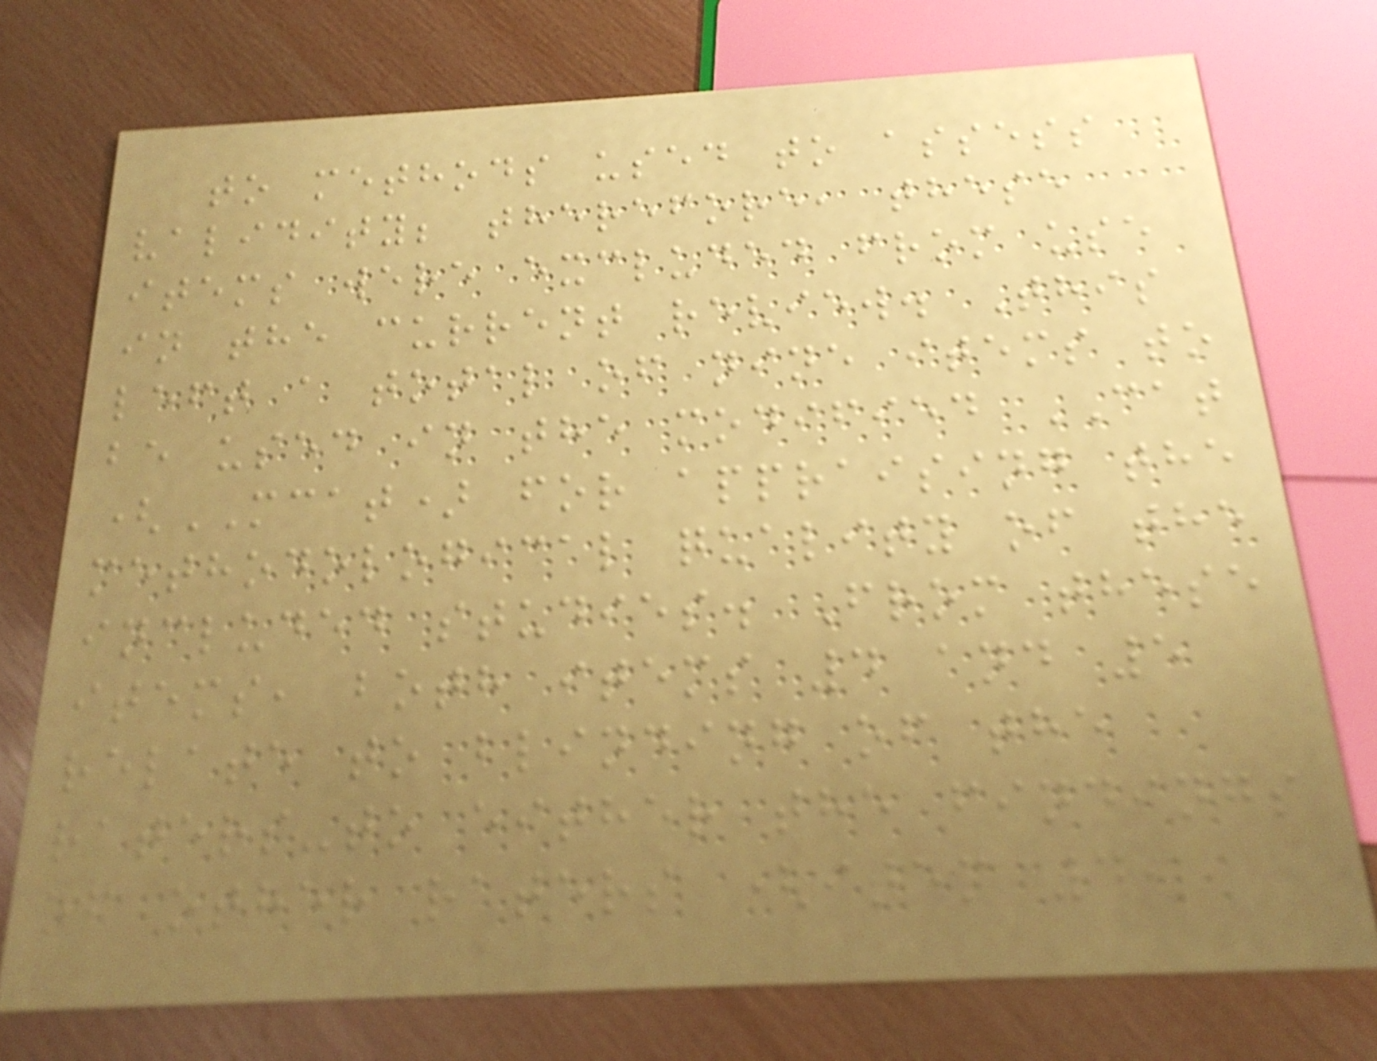to methods used to assess
validity; therefore, these
items were excluded from use
in the current review. This
left a total of nine items to
be used in the modified CAT
(MCAT) for appraising the
methodological quality of the
included studies. From these
items, both items 4 and 5
relate to blinding of the
raters-to either the findings
of other raters (item 4,
